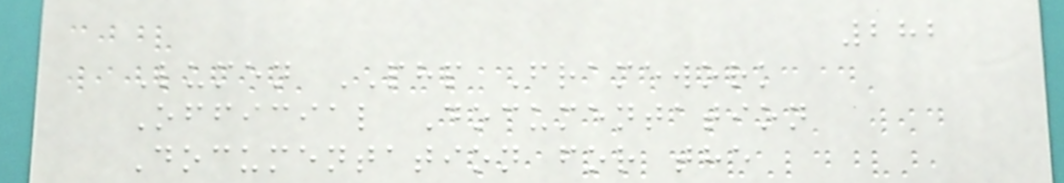282
Lumen PHP Framework
Official Documentation
Documentation for the
